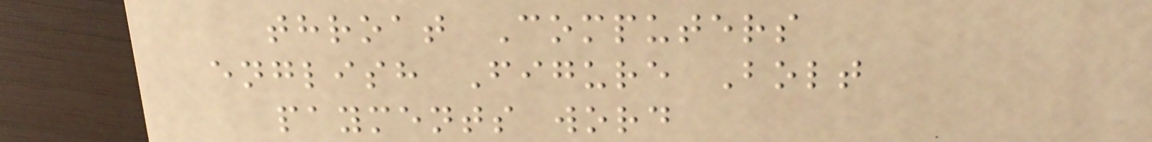throat Computers
english Figure Bolt
payments word
